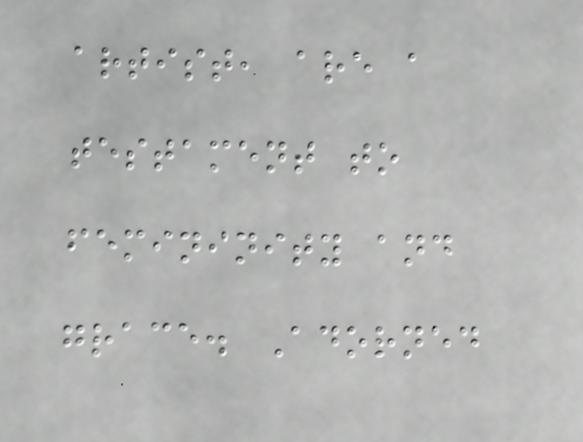artist, are a
testament to
femininity and
grace. Adorned
